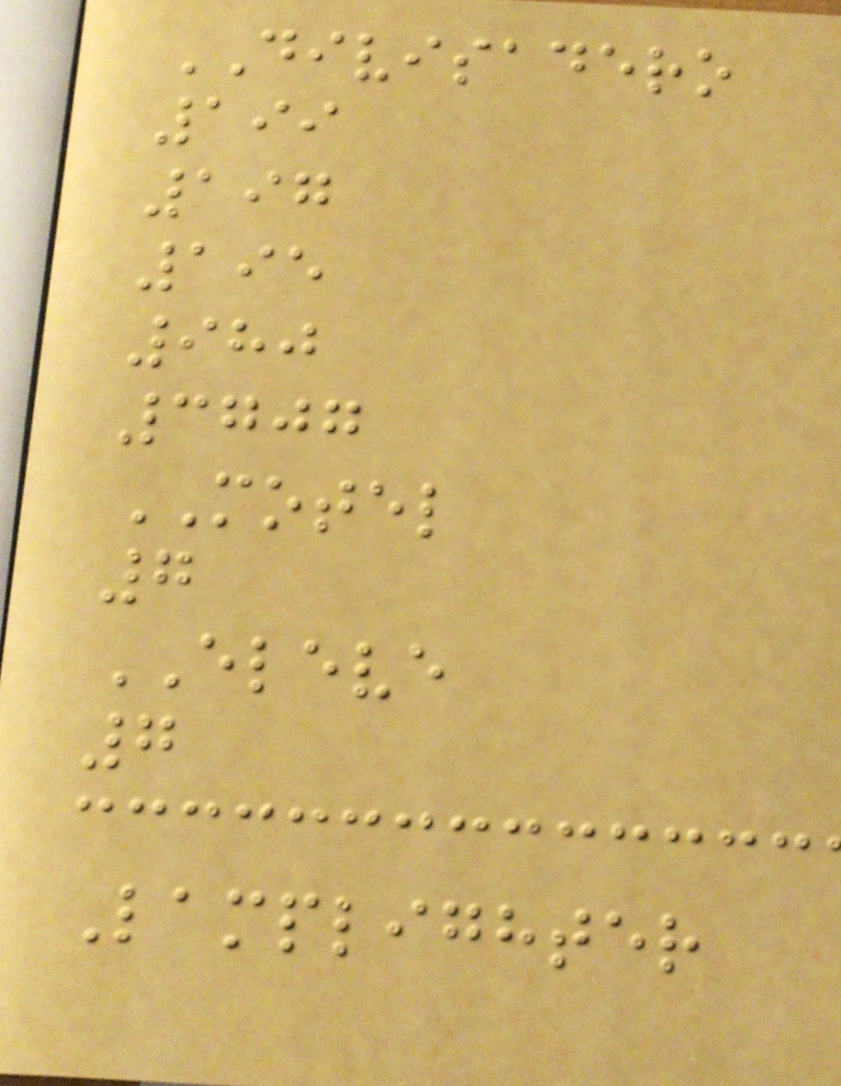DIVISADERO
199
197
195
980
3707
MOTEL
7
ELEVE
7
Lamplighter
